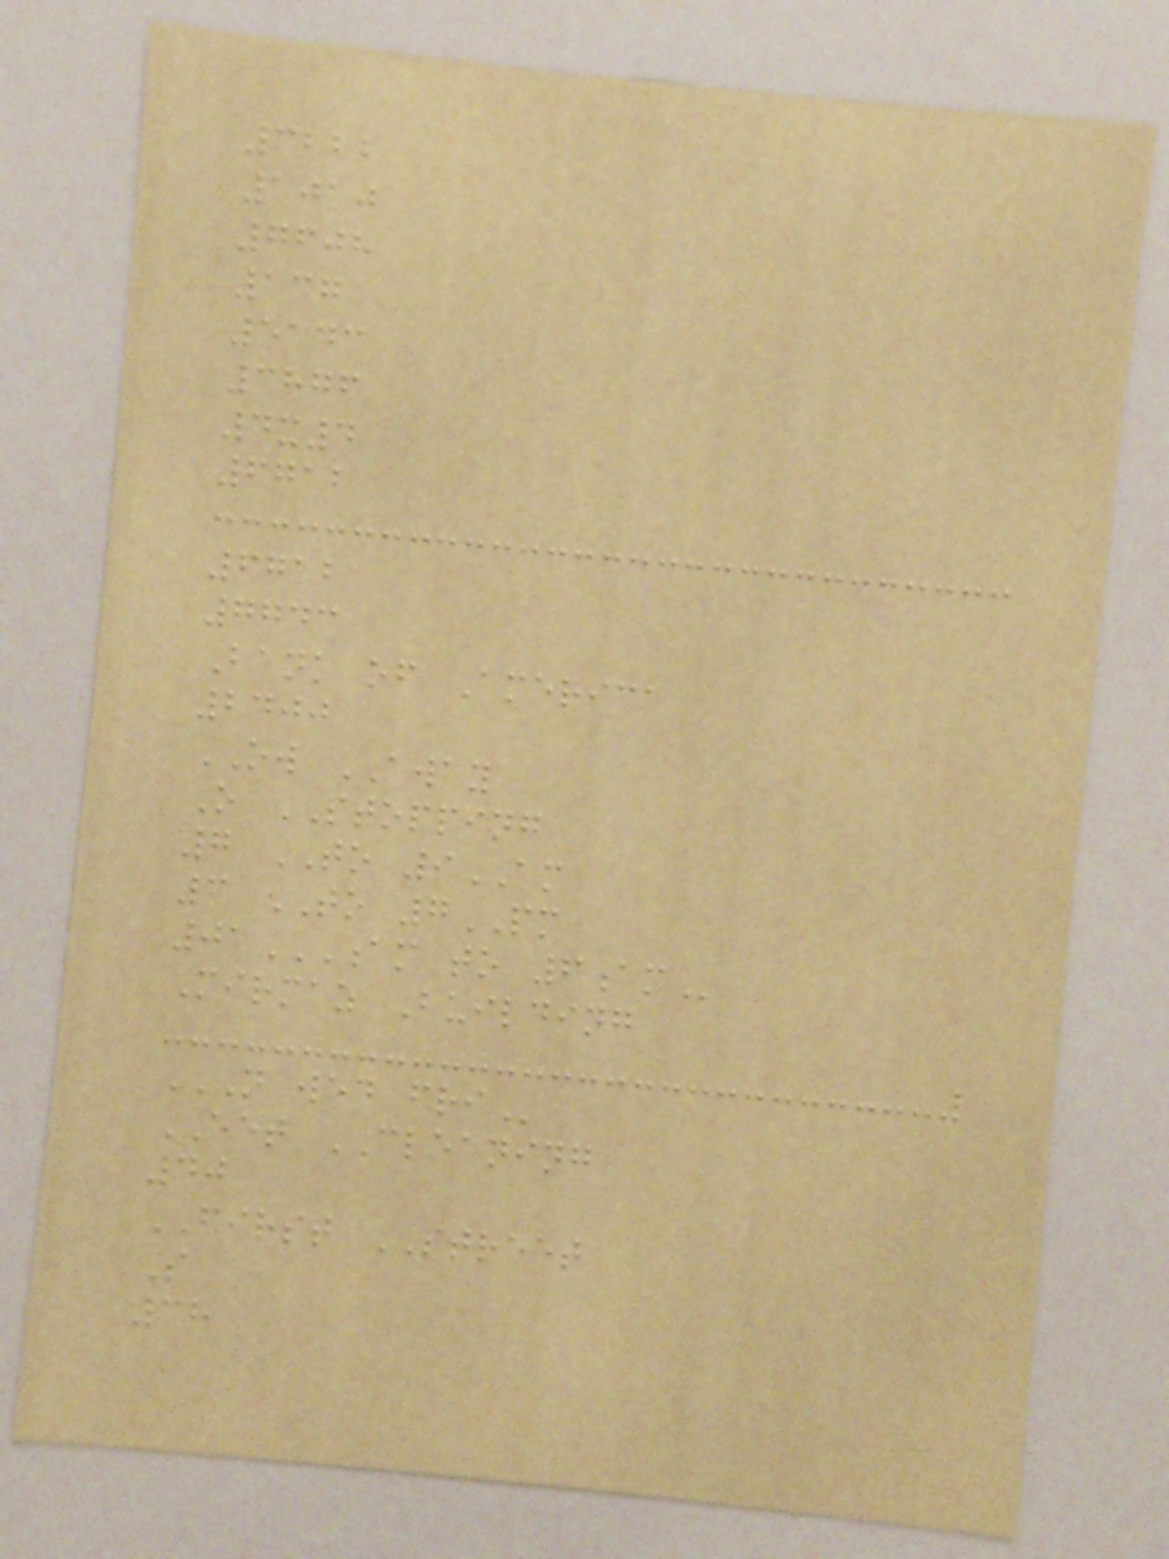3222
1010
7608
137
5143
3876
4x4
6712
6712
7743
Bank of America
2400
OW AWAY
O STOPPING
7 TO 9AM
3 TO 7PM
01AM TO 6AM
Mirmaz Building
N WED FRI
EET CLEANING
40
FIRST STREET
S
38
